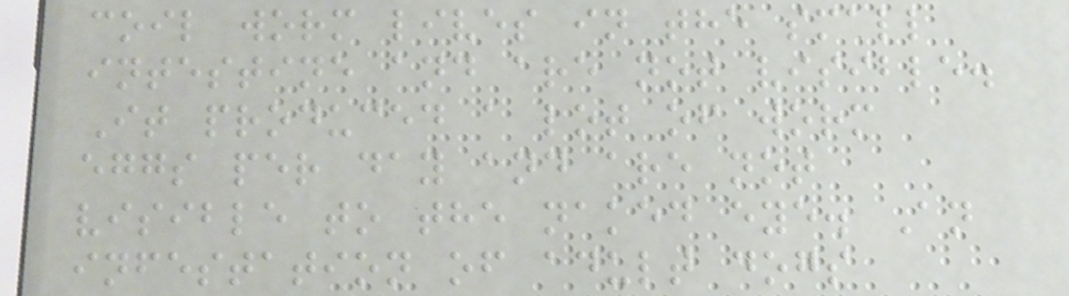coil worm lives in the small
intestine and are not visible.
It produced a lot of worm
eggs per day and are not
visible to the naked eye. An
infestation of adult dogs
